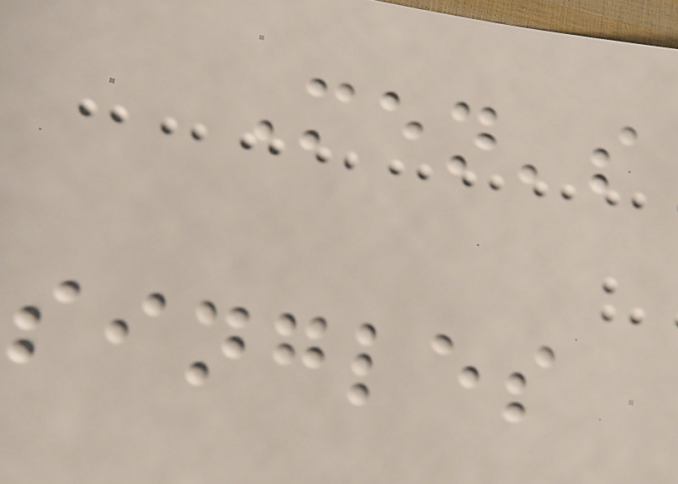Men's
singles
